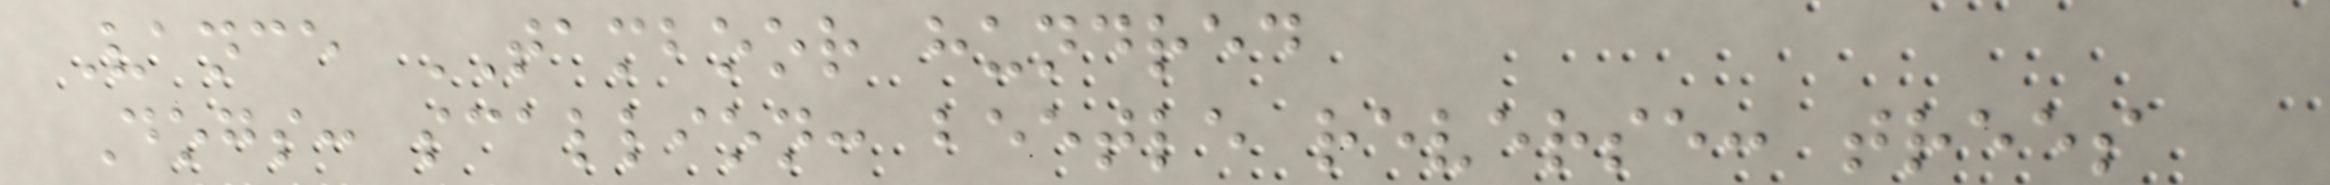Vance TAMBOOR hundred
Dogs: scallion: beetle reverse: trees
